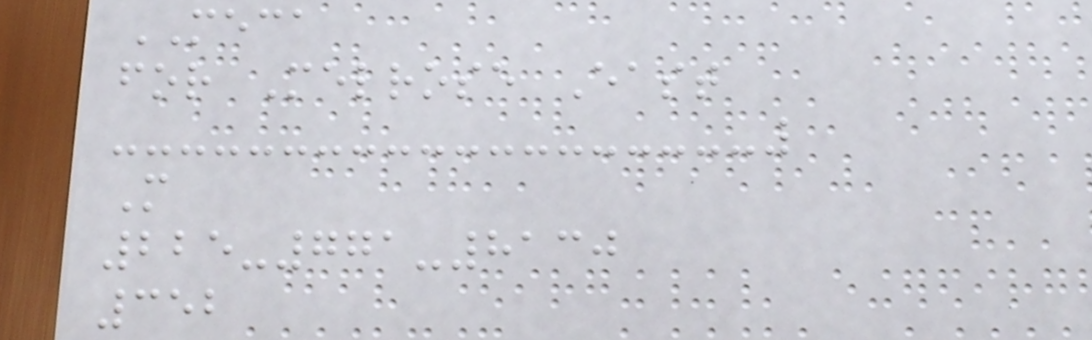MECA
for Melrose East
M
225-771-8130
352
